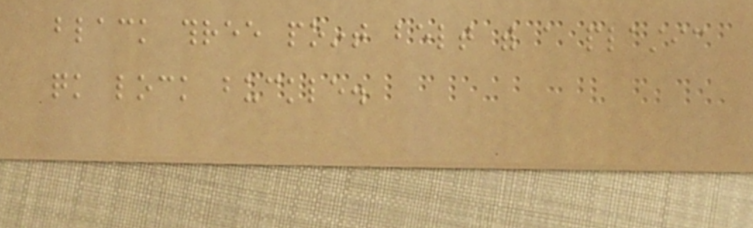black three point belt with a plastic
quick lock buckle.
